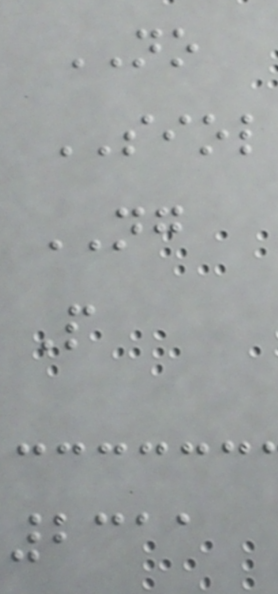NO
SIOL
NG
P
2311
